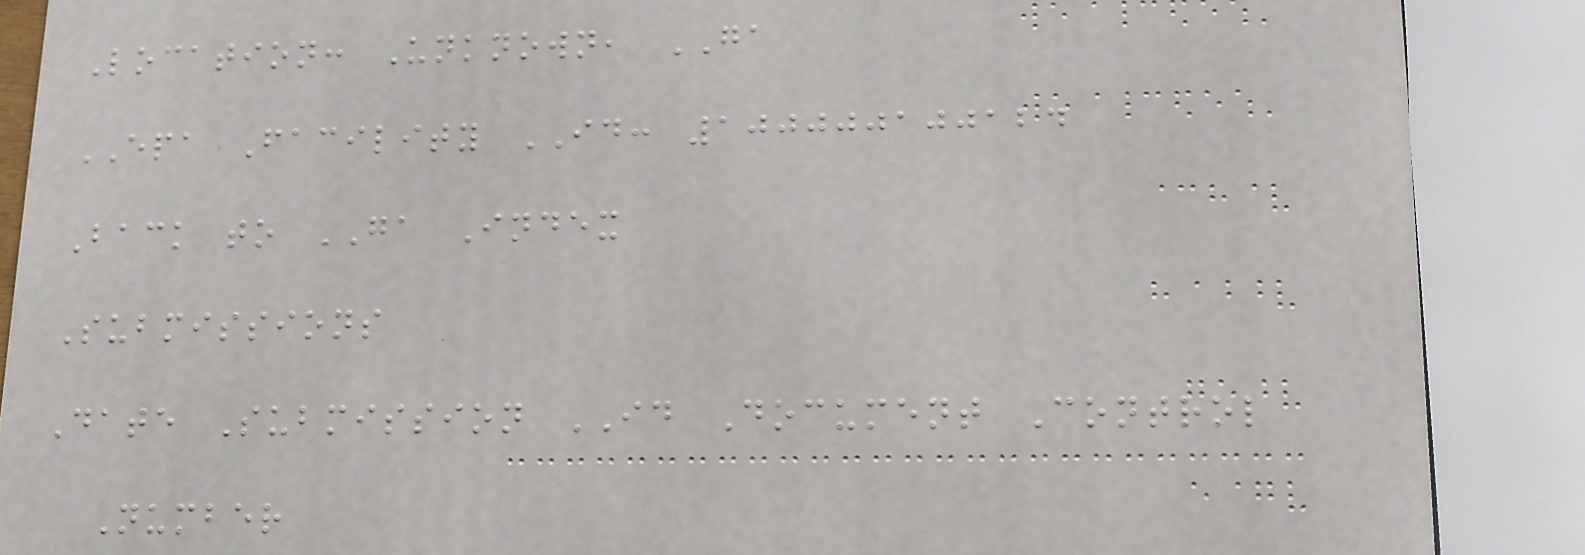Location: Unknown, GA
EPA Facility ID: 100000100124
Back to GA Index
Submissions
Date Submission ID Document Control
Number
